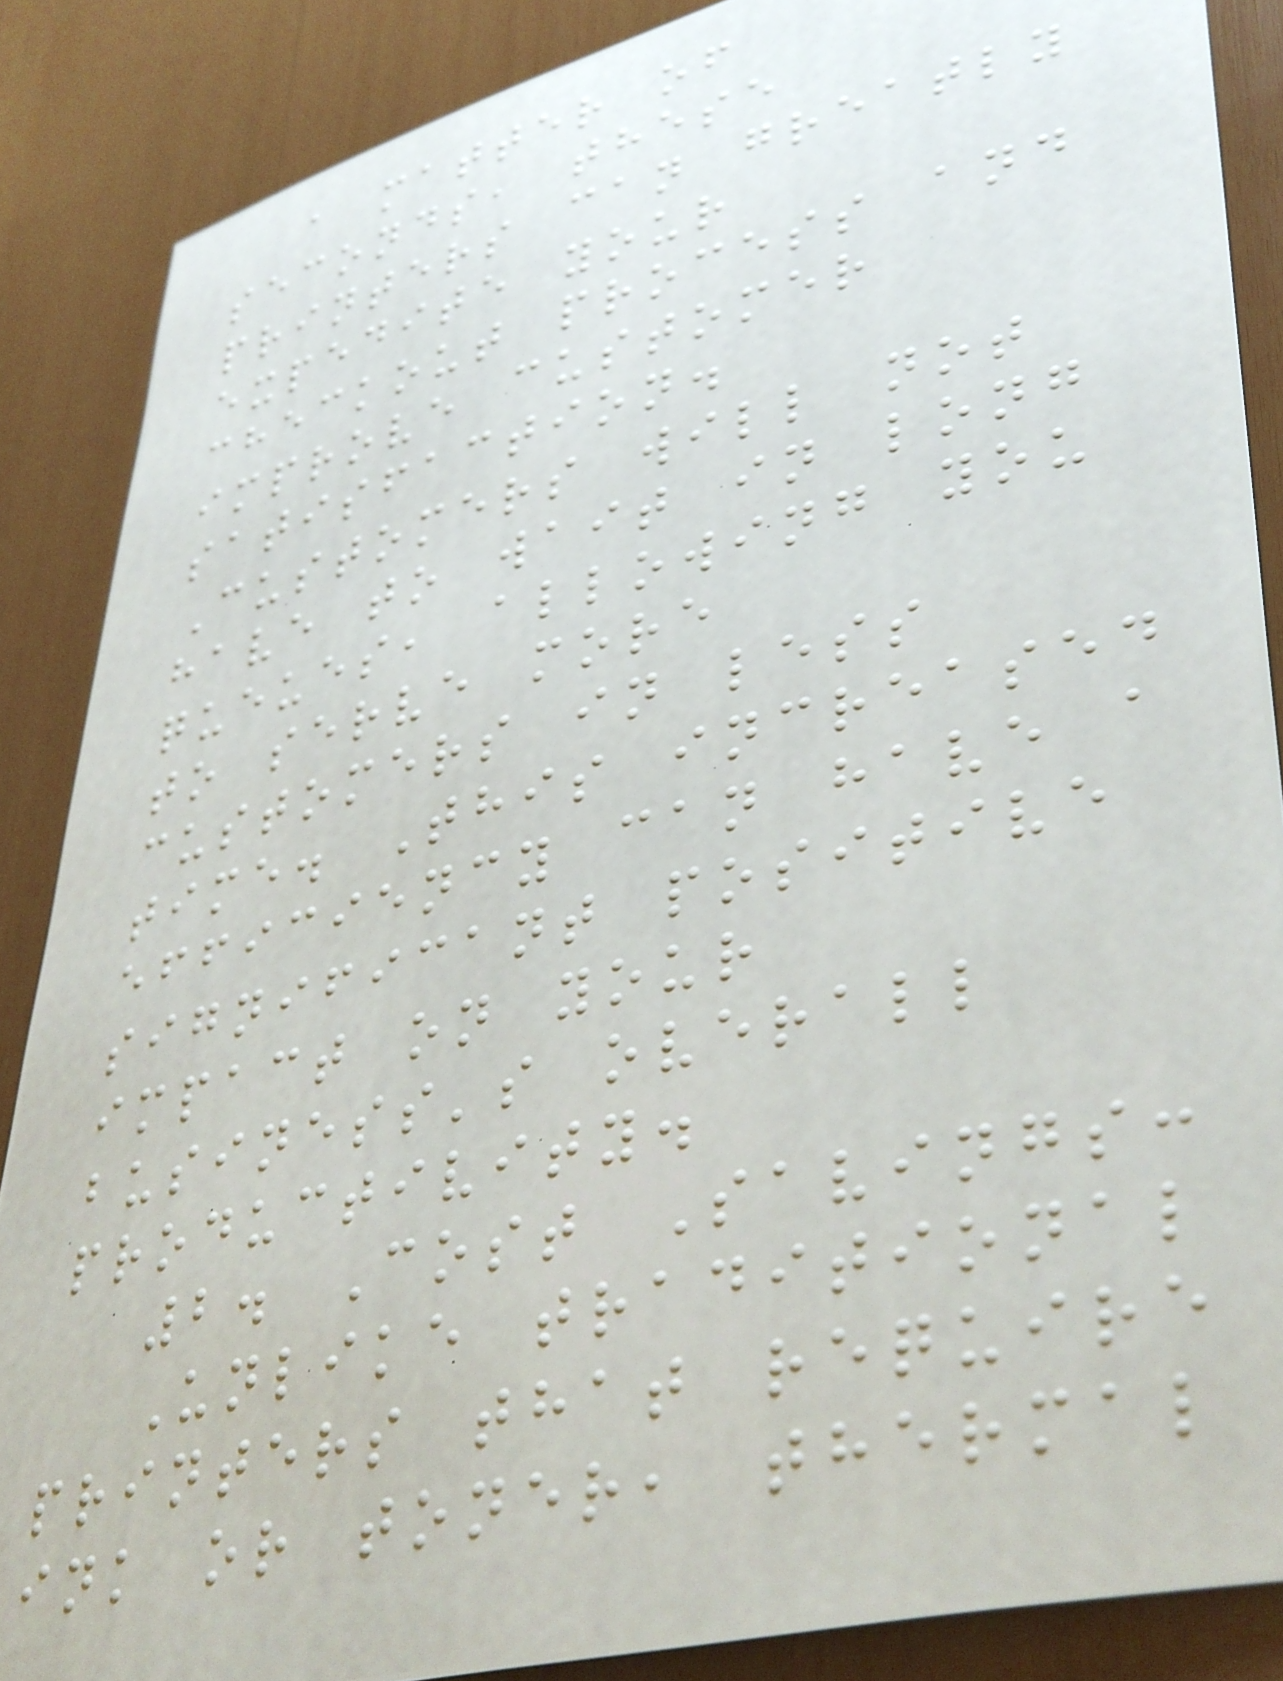a matter of
seconds, these
printers can greatly
expedite your
checkout process and
improve customer
satisfaction.
Customers will not
have to wait in long
queues, allowing you
to serve more
customers in less
time. This increased
efficiency can have a
significant positive
impact on your
business's overall
productivity.
2. Cost Savings:
Unlike traditional
printers that require
ink or toner, thermal
